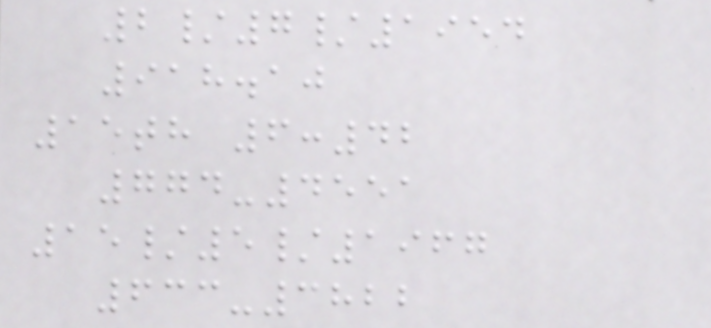2/7/1954
918.10
15th 6:42
774-4551
15/5/1967
633-3822
